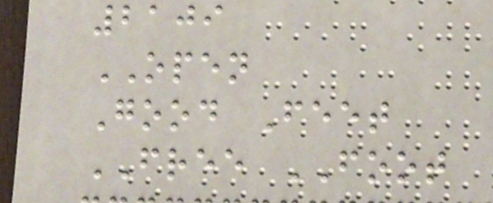2109
OPEN
Good Feet
FREE FOOT
